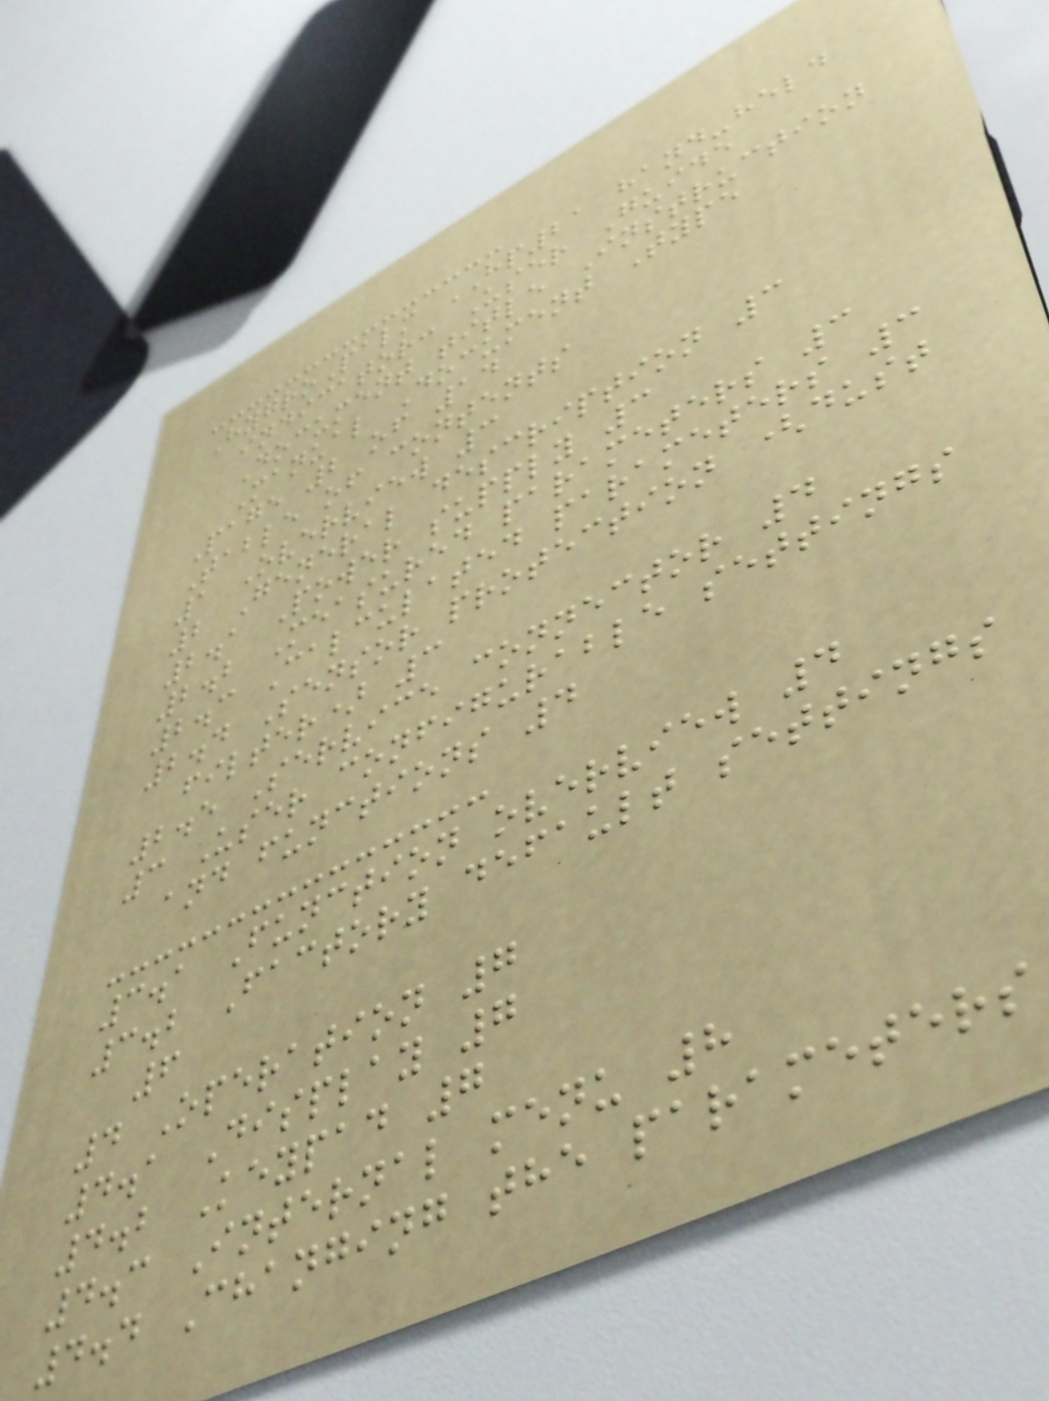HygroPalm HP21 hand-held
indicator: User Guide
Document title Instruction
Manual Document Type
Page 2 of 14
Table of contents
1 Overview 3
2 General description 3
2.1 Power supply 3
2.2 Measured parameters 3
2.3 Calculated parameters 3
2.4 Sensor protection (dust
filter) 3
2.5 Service connector 4
3 User configurable settings
and functions 4
3.1 Function overview 4
3.2 Factory default settings
6
4 Operation 7
4.1 Display 7
4.2 Keypad 7
4.3 Internal menu 8
4.4 Changing the parameters
